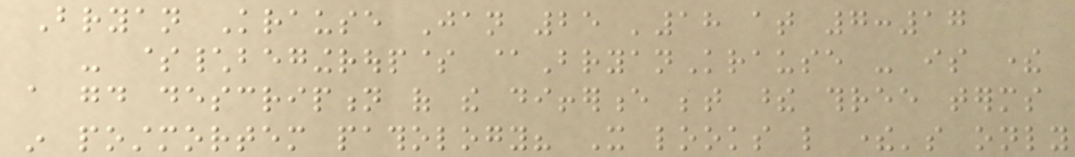Bryan Krause Jan 25 '18 at 7:17
- $\begingroup$ @BryanKrause - is there
a good description of the difference between these three terms
in postmortem pathology? It looks like there's only
